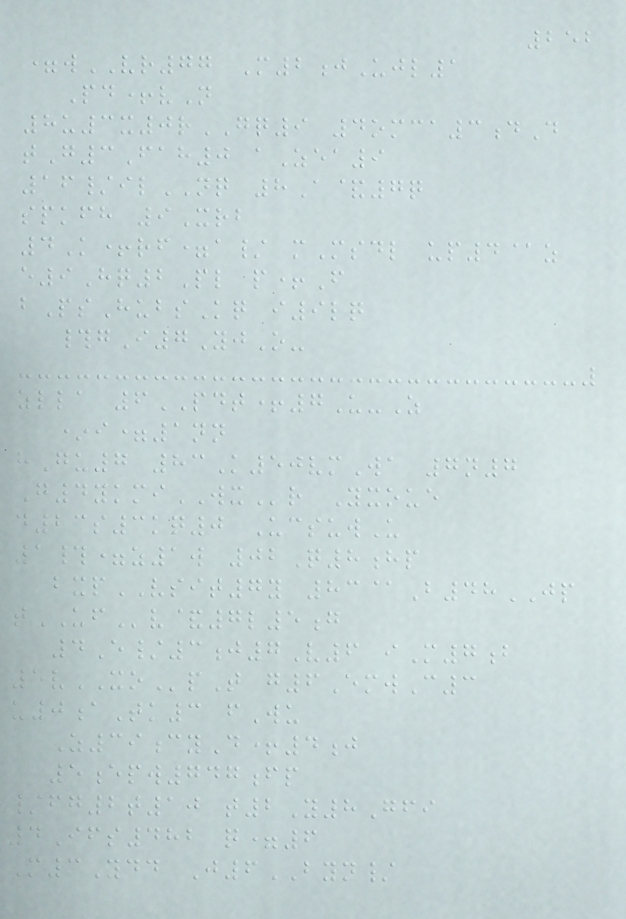252
=wVR77 M2jUjl1
Pd+vN
8u3x0rGQ9 4omca3dD
tG3Fah0 aZea9
16/ilNQ 8A&7q
spkfh 9Xrb
4K+rf=a/ mMsdl up4@z
e9Hq2Pl p+F
bPsHubsKq i9lq
#gI7YjO-
zlla 6PDT+7U-Z
*i=1nn
hGu7 83K50vmWa 7n7
G4ykmiWXr Yxoue
d23s3kq0 UcsuwU
1#=z1w 02Q8hp
bxpVSIT7y 83@B48JP
tUFv&7l5g
4E/3j7V6 iM7b
5vXOpT g6EmwC3
u0aTk3 fWu
Z39cyD+4j
5epw747fp
/fg2t10 t2Y8Gfi
4Ifs482 q=6
M3Ydd J6BYN/
